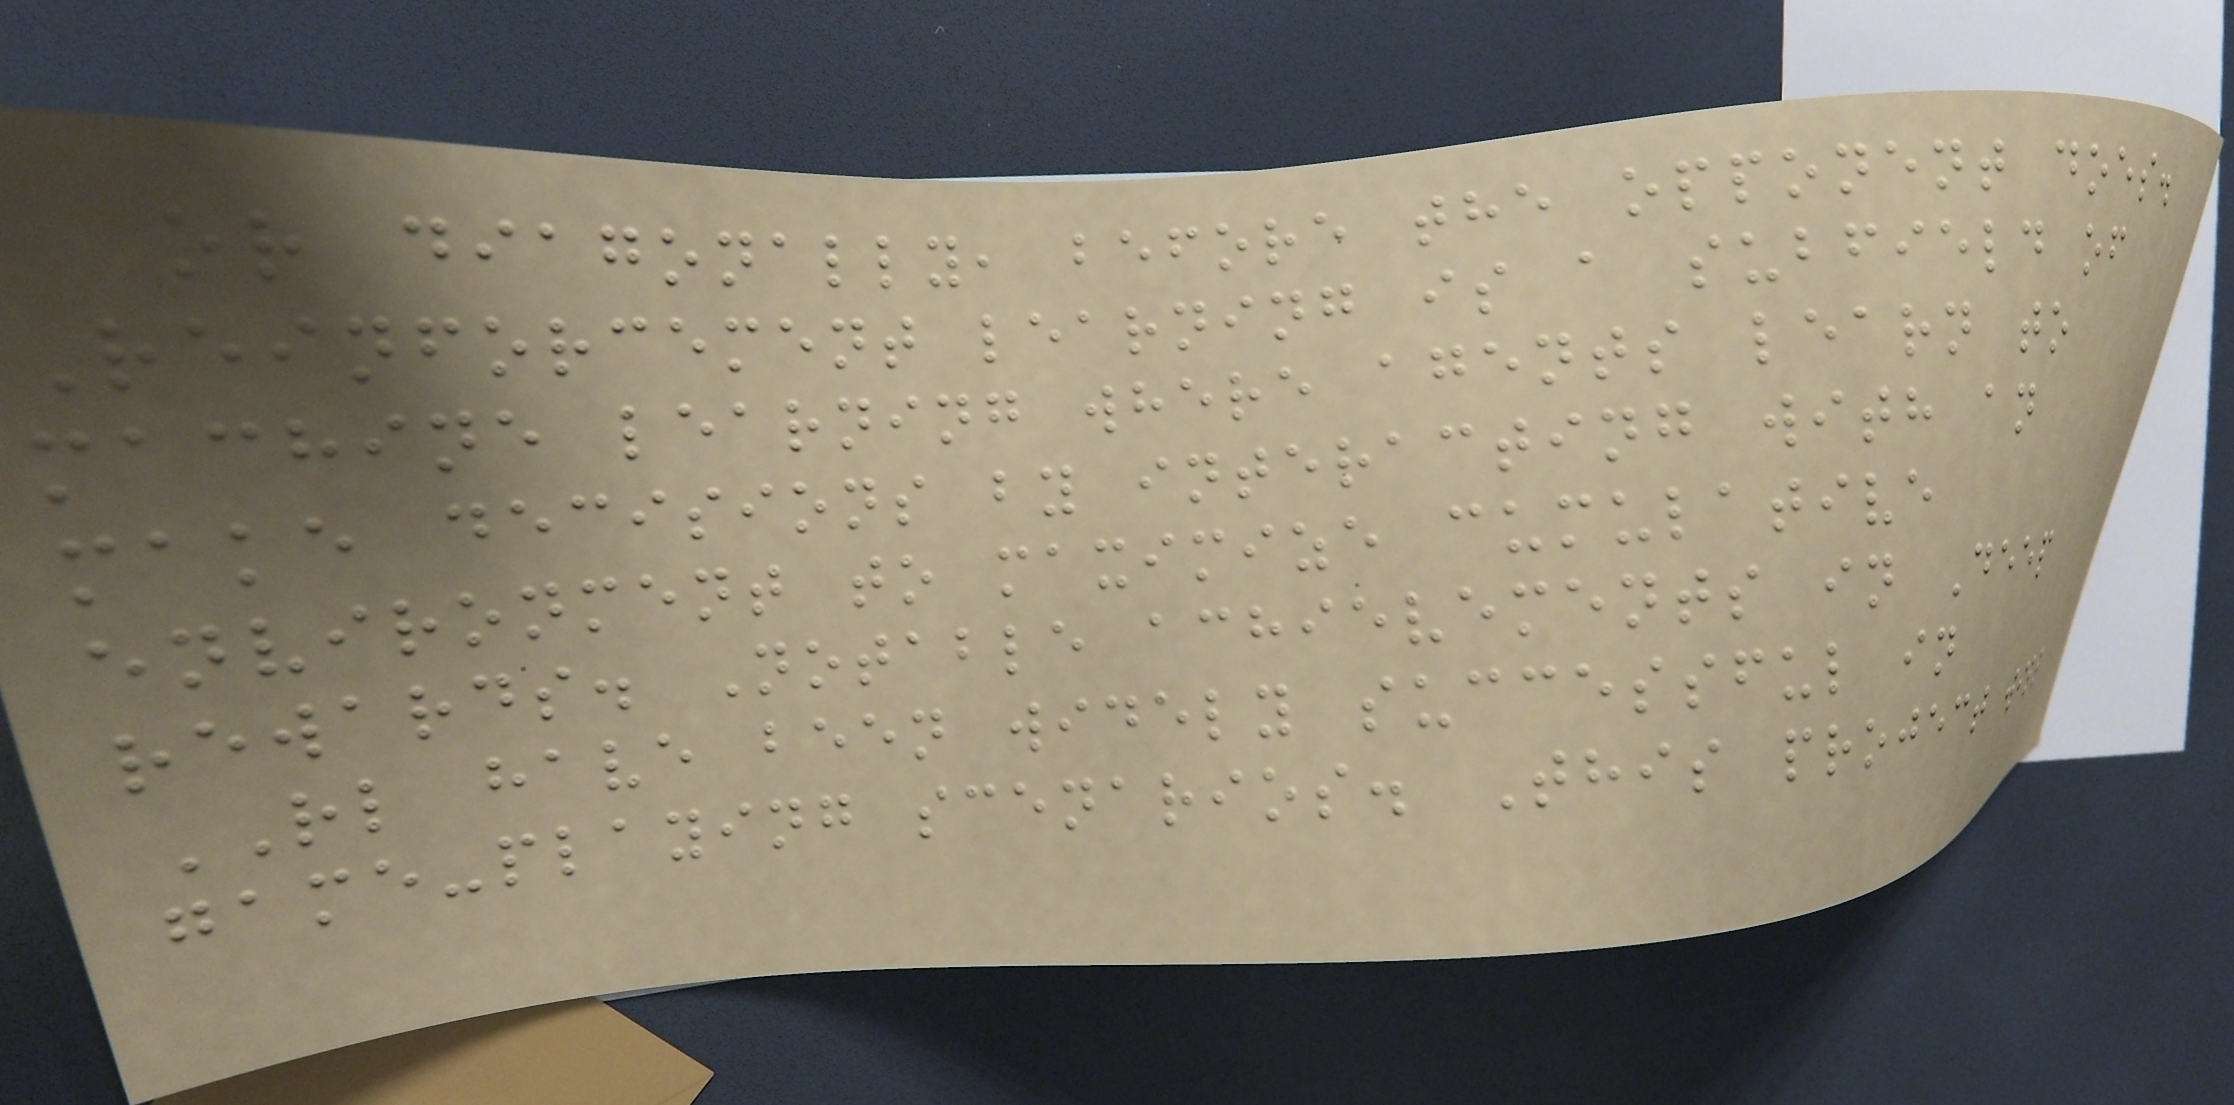or diagonally, before the opponent does.
Reinforcement learning is a subfield of
machine learning where agents learn to
make decisions by interacting with an
environment to maximize cumulative
rewards. Notable achievements in Deep
RL have been widely successful in
game-playing scenarios. This project will
